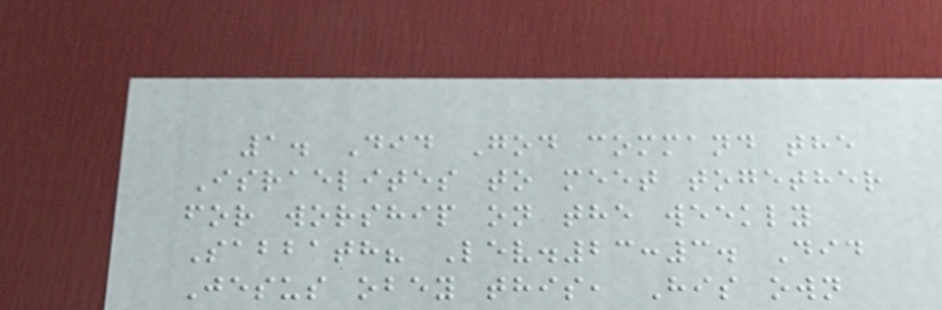1. Did God command the
Israelites to meet together
for worship on the weekly
Sabbath? Lev.23:3. Did
Jesus obey this, His own
